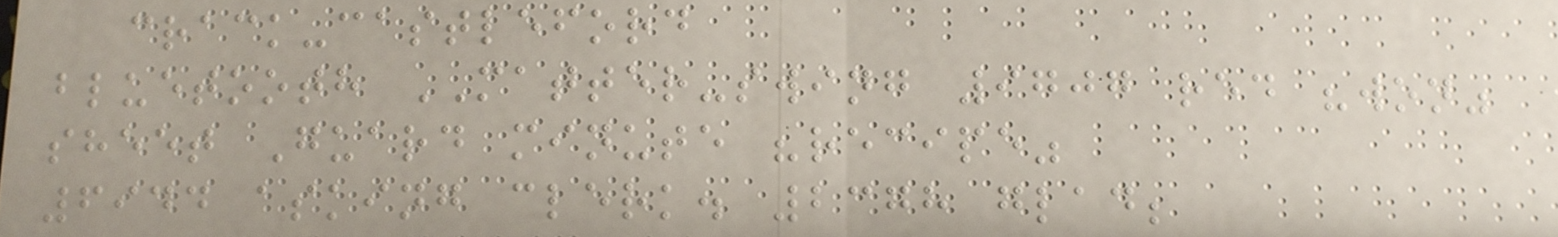crack-castleford
bluetooth MATTER-swing 9707 red "won"
sheet Guard minute "recipe"
6944 asking clerk. 2378 glad;
